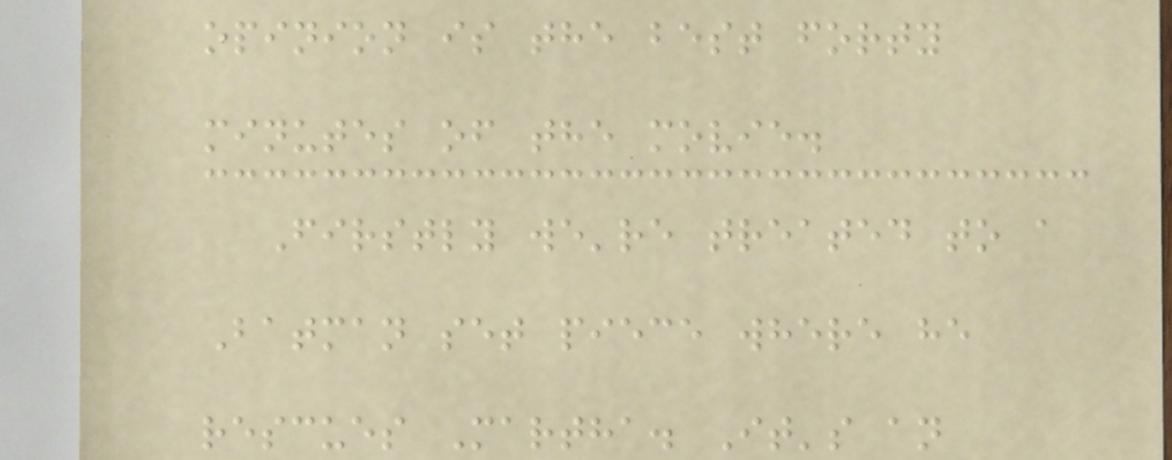opinion is the best forty
minutes of the movie.
Firstly we're treated to a
Batman set piece where he
rescues Martha. It's an
